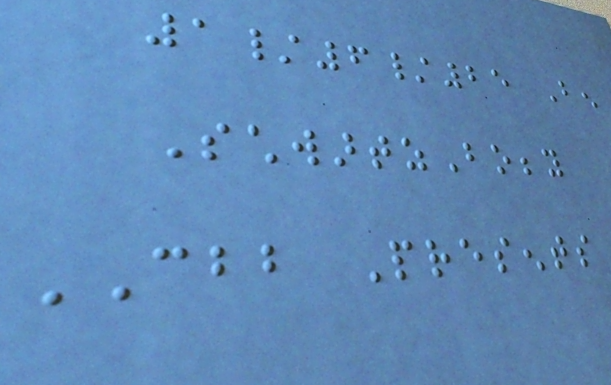1/6/25 Ben
SchwartzBobby
CBB Presents
